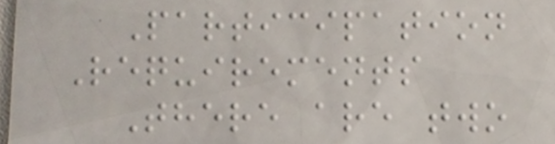Participation
Requirements
There are two
